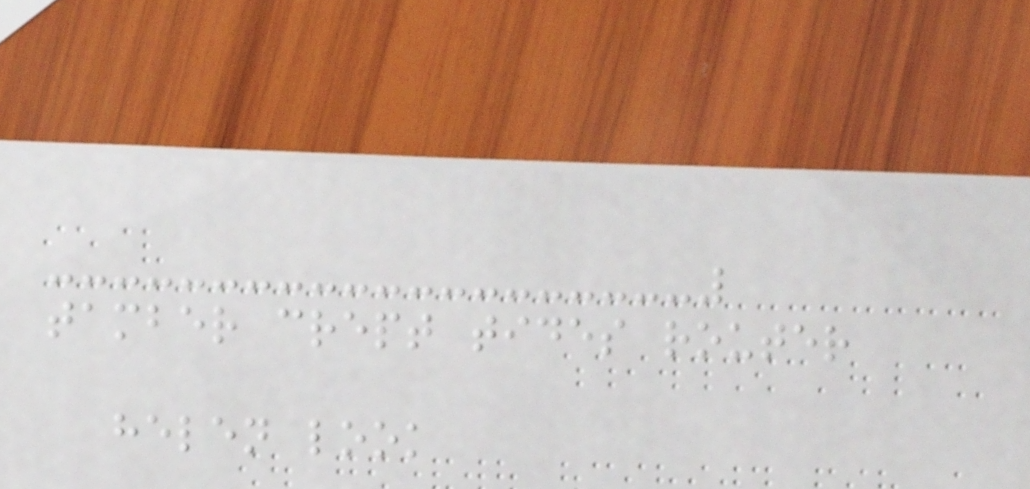tamber crept tides router
helen look
